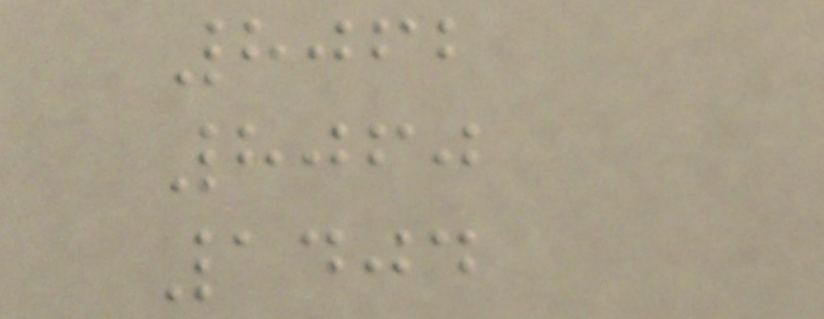8062
8060
1404
